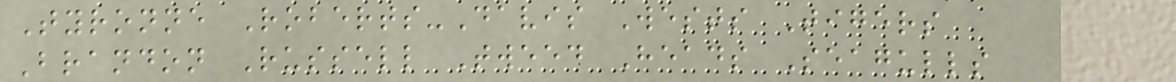Tyronne Roberts-Davis Wests Tigers
Brandon Russell Tweed Heads Seagulls
